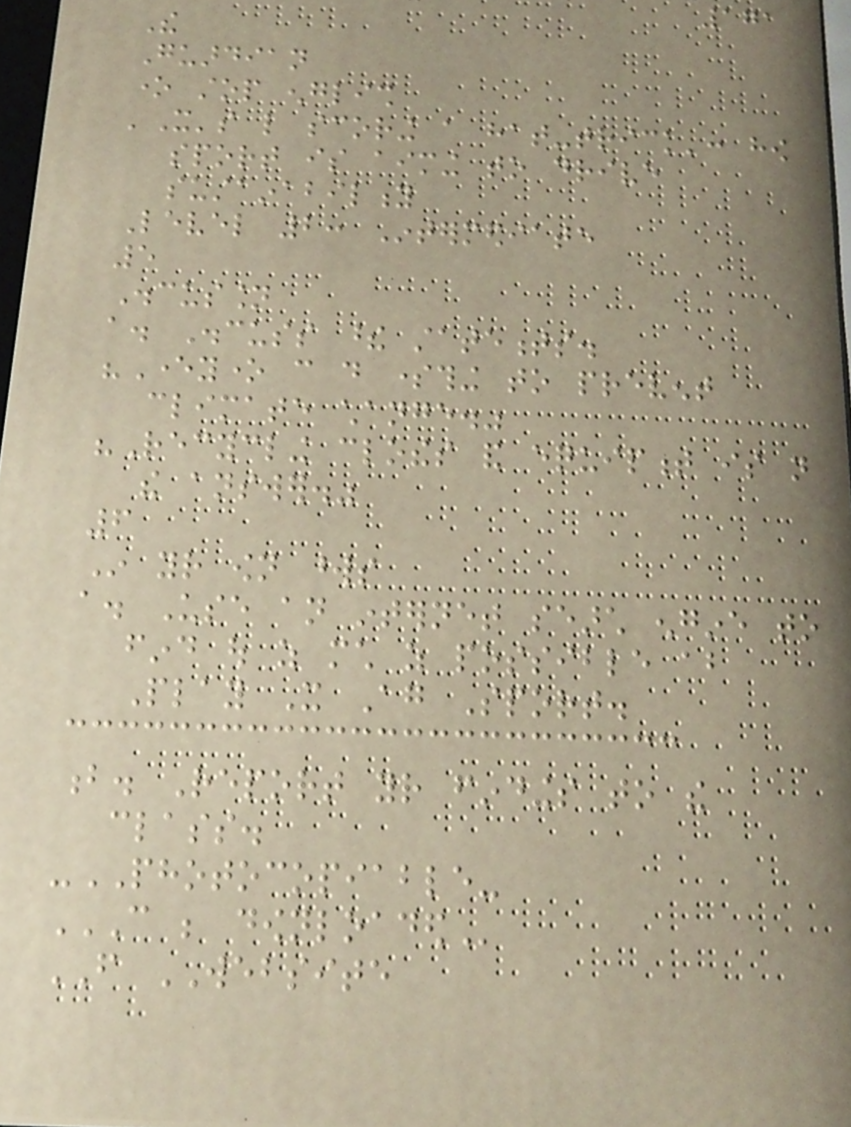171
The
Guardian
one stop english
'It's like scoring a hat-trick': how
sport is aiming to drive
sustainability
Level 2: Intermediate
5
Discussion
a. Discuss these statements.
"Everyone can do something to prevent
climate change."
"Recycling clothes and equipment is not
the answer."
6
In your own words
a. Use an internet search engine to
find out as much as possible about
Play It Again Sport.
b. Report your findings to the
class.
-PHOTOCOPIABLE-
CAN BE DOWNLOADED
FROM WEBSITE
